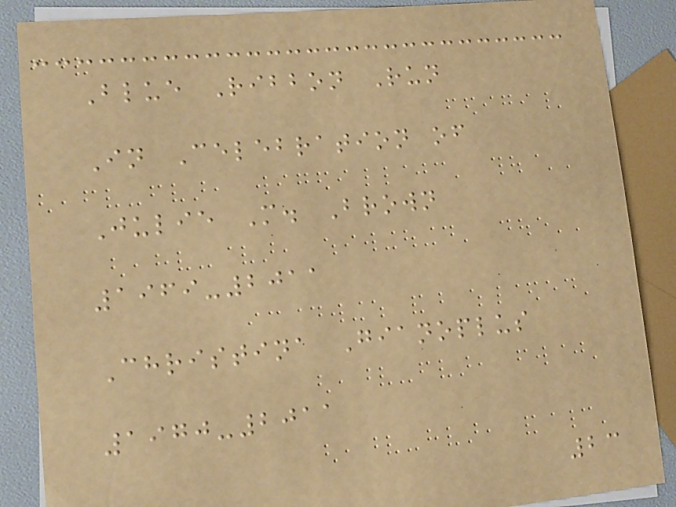Blue Ribbon Run
In Celebration of
Julie M. Brown
1969-2011
Christina Gianoplus
1970-2011
23
